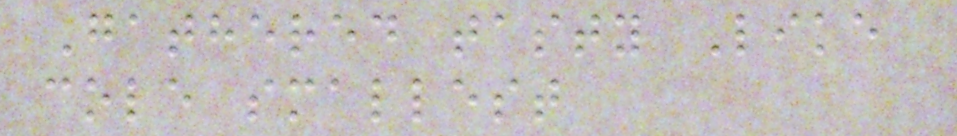Gathered tasty Like
cole smallest
